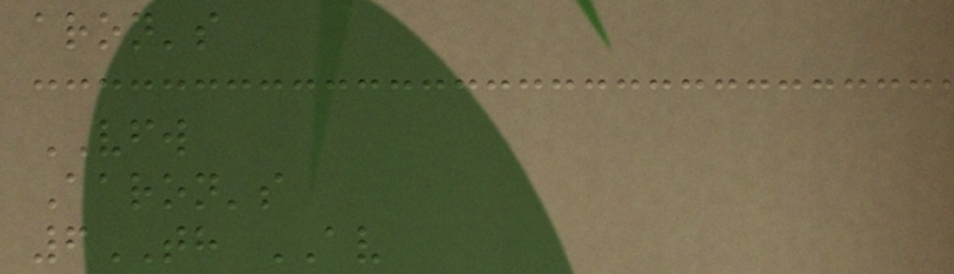aron's
VFW
Aaron's
6TH AV
